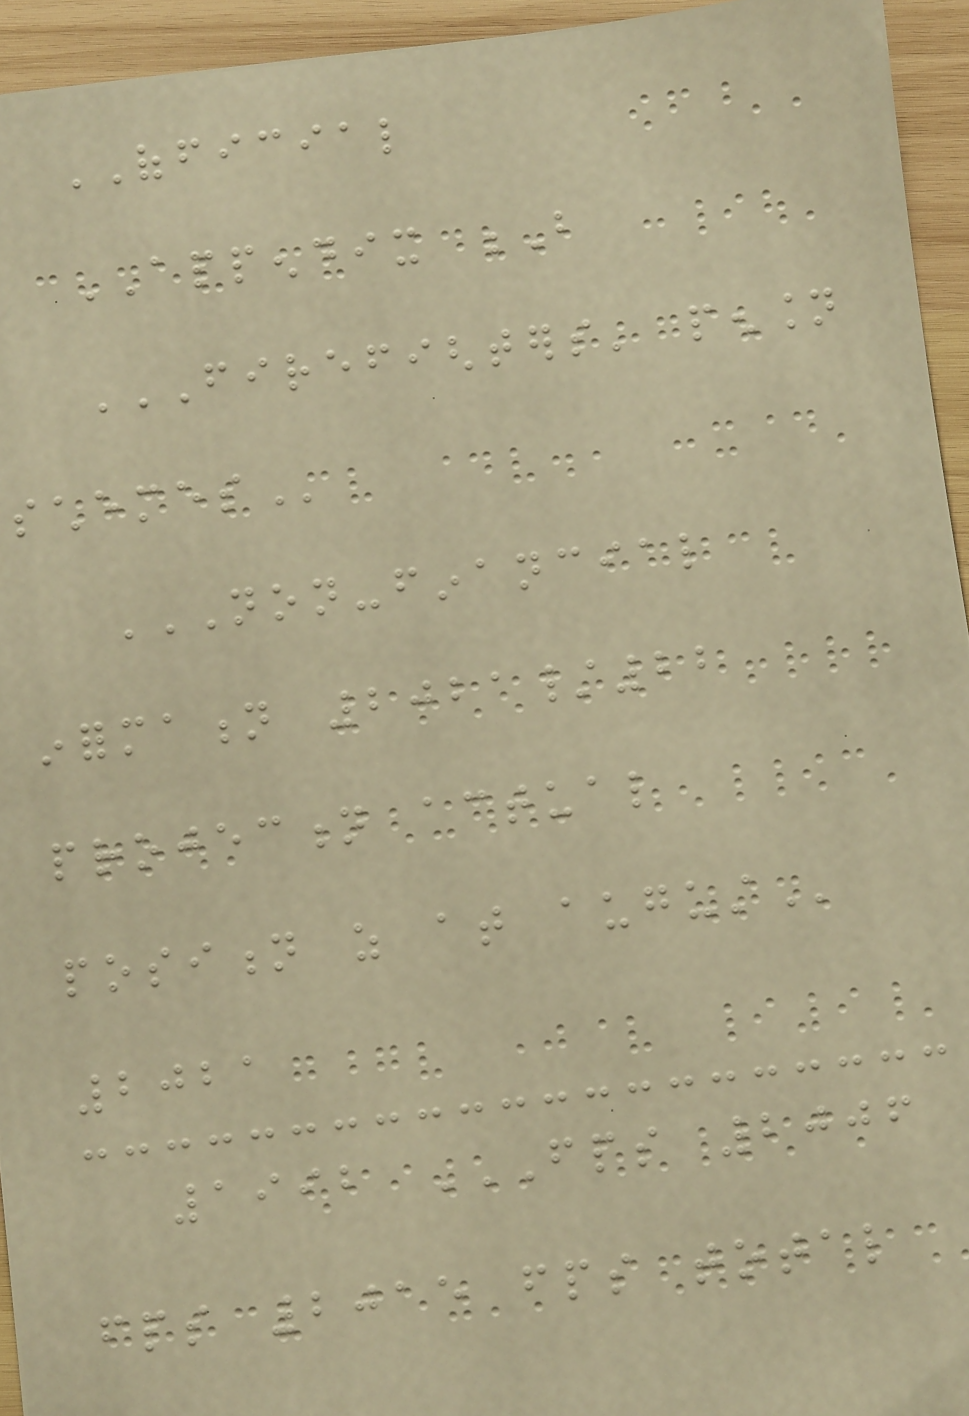OFFICIAL
APPENDIX B
FIREFIGHTERS' PENSION
SCHEMES
NON-FINANCIAL
INFORMATION 2021/22
PROJECTION ACTUAL
POSITION AS AT AUGUST
2021
1992 FPS 2006
FPS 2015 FPS TOTAL
